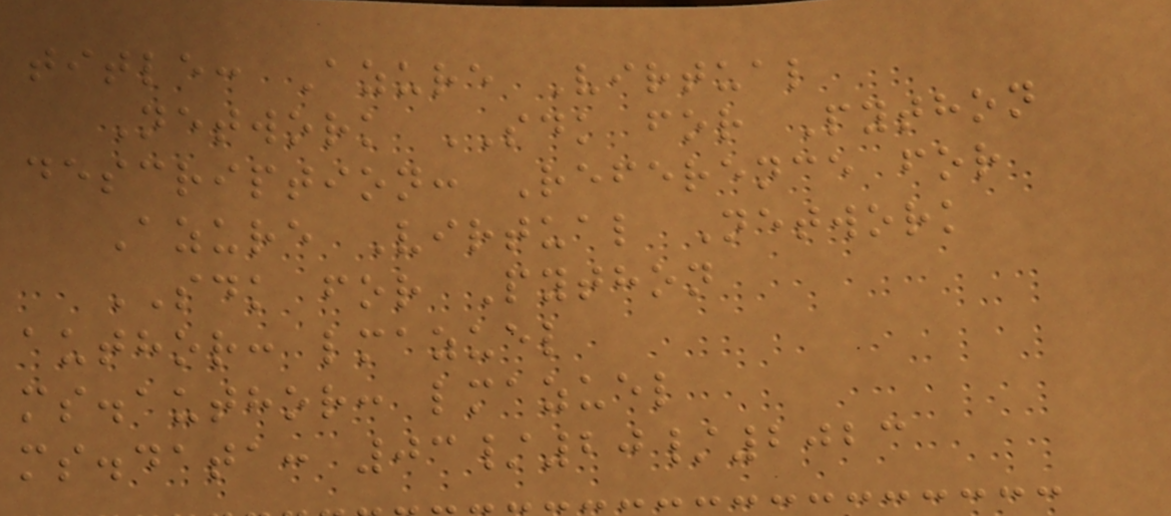title: Azure Virtual
Network SDK for Python
description: Reference for
Azure Virtual Network
SDK for Python
author: lmazuel
ms.author: lmazuel
ms.data: 03/20/2023
